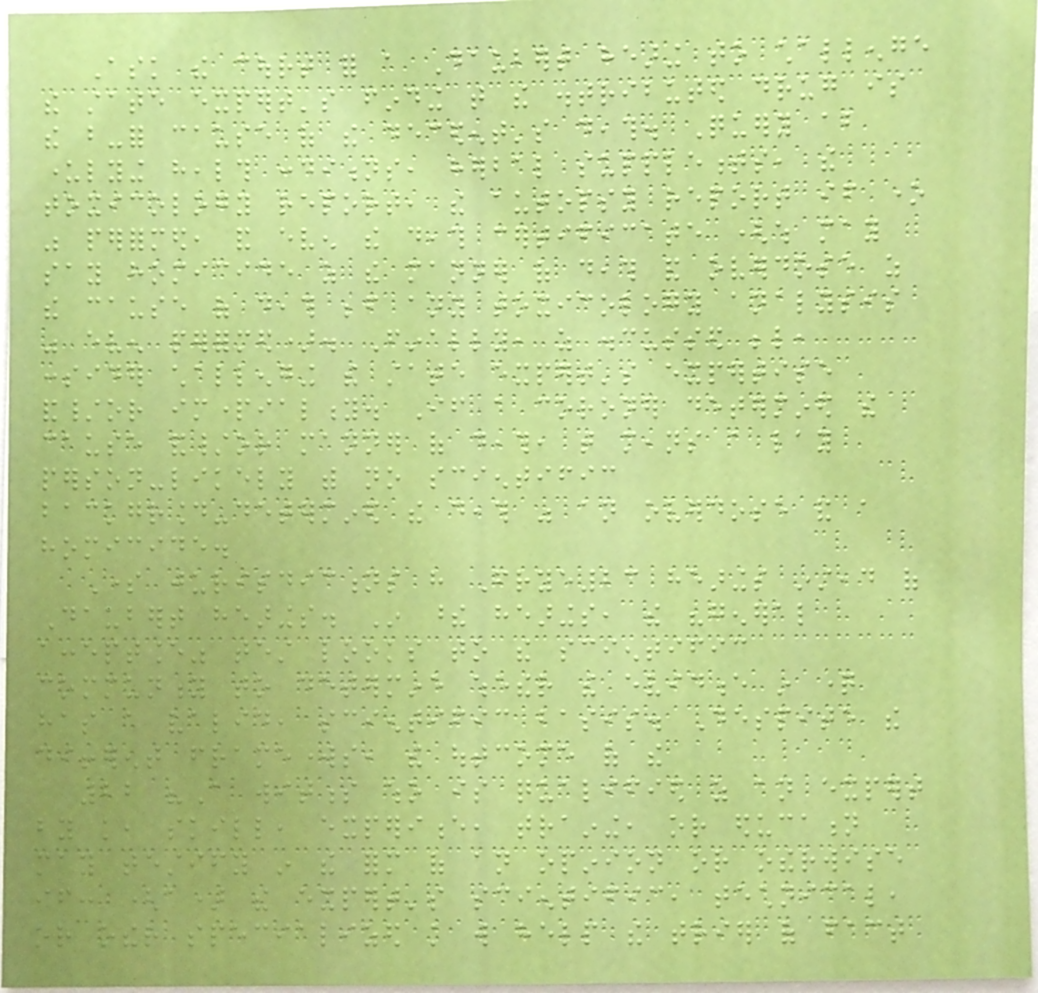Ask the court for a Daubert hearing to challenge
the state expert's finding that the distributed drug is
the but-for cause of the decedent's death. Query about
underlying health conditions, herbal supplements, the
toxicology report, the autopsy report if one
was performed, and even the death certificate (which may
say homicide as the manner of death and overdose as
the cause of death before any toxicology analysis
was even performed). Finally, as discussed below,
consider challenging the state expert's expertise
and/or impartiality. If a coroner determined the
cause and/or manner of death, that means a lay
person-likely with no scientific
background-determined the death was an overdose and a
homicide.
Some jurisdictions have Frye23 hearings instead of
Daubert hearings. In these hearings, the "general
acceptance" test looks to the scientific
community to determine whether the evidence in question
has a valid, scientific basis. Despite the
different frameworks, the outcome of the
22 "A witness who is qualified as an expert
by knowledge, skill, experience, training, or education
may testify in the form of an opinion or otherwise
if: (a) the expert's scientific, technical,
or other specialized knowledge will help the trier of fact
